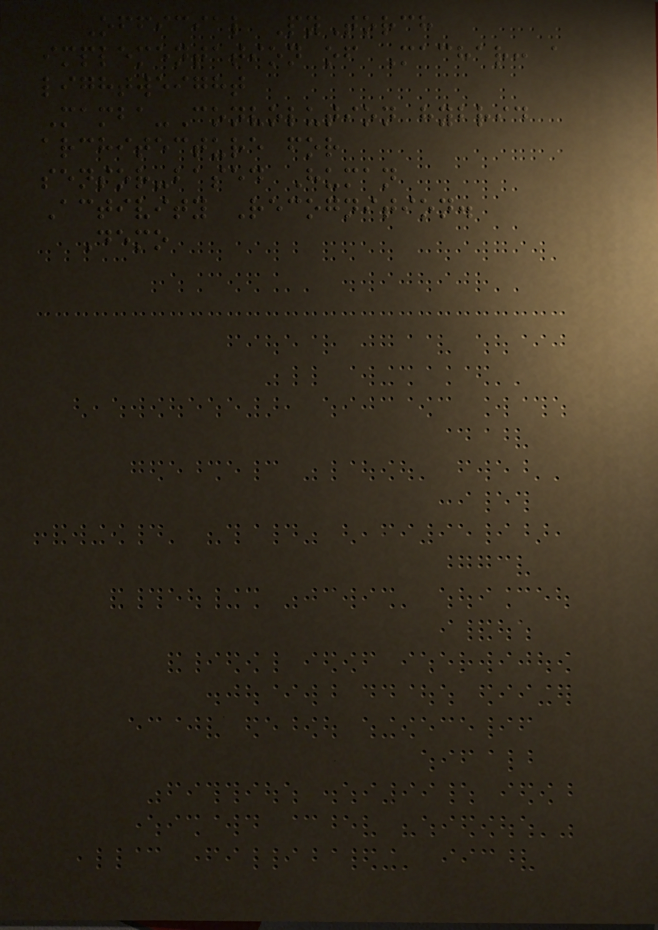Official PyTorch
implementation of Machar: a
lightweight
Mamba-Convolution hybrid
architecture for
sensor-based Human
Activity Recognition.
Demo
